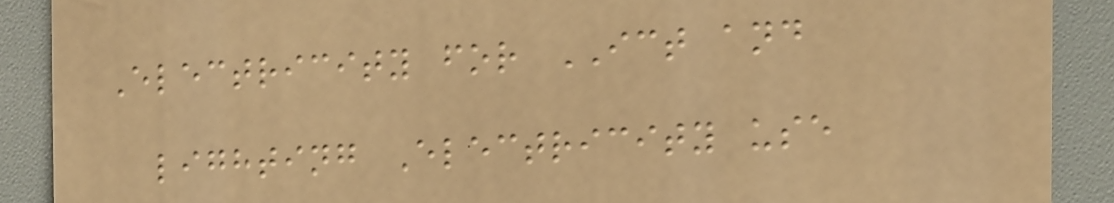Electricity for ICT and
lighting Electricity use
